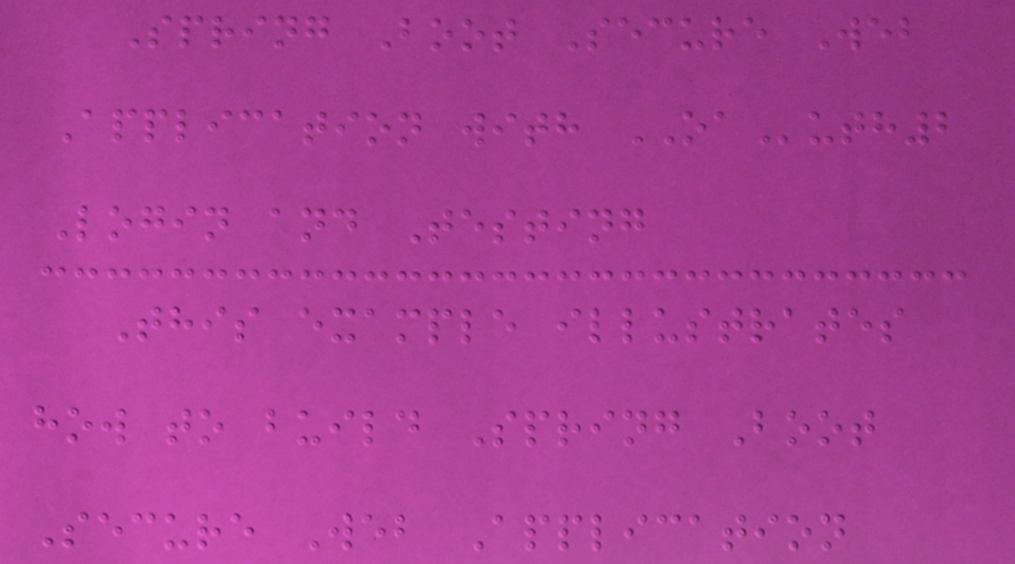Spring Boot Secure Web
Application with OAuth2
Login and Testing
This example illustrates
how to build Spring Boot
Secure Web Application
